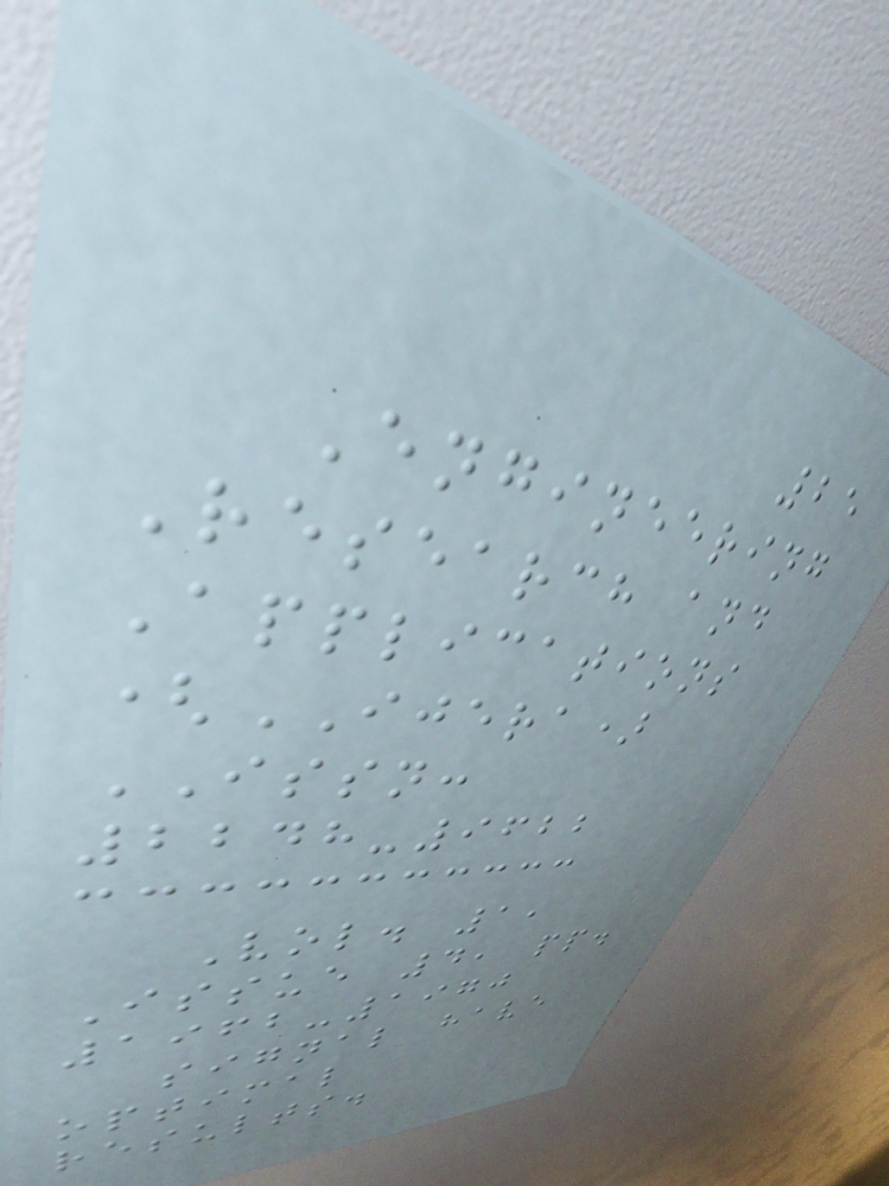25
Engineering
Research and
Applications
(IJERA)
ISSN:
2248-9622
Vol. 1,
Issue 4, pp.
1962-1970
signal have
optimal
results.
